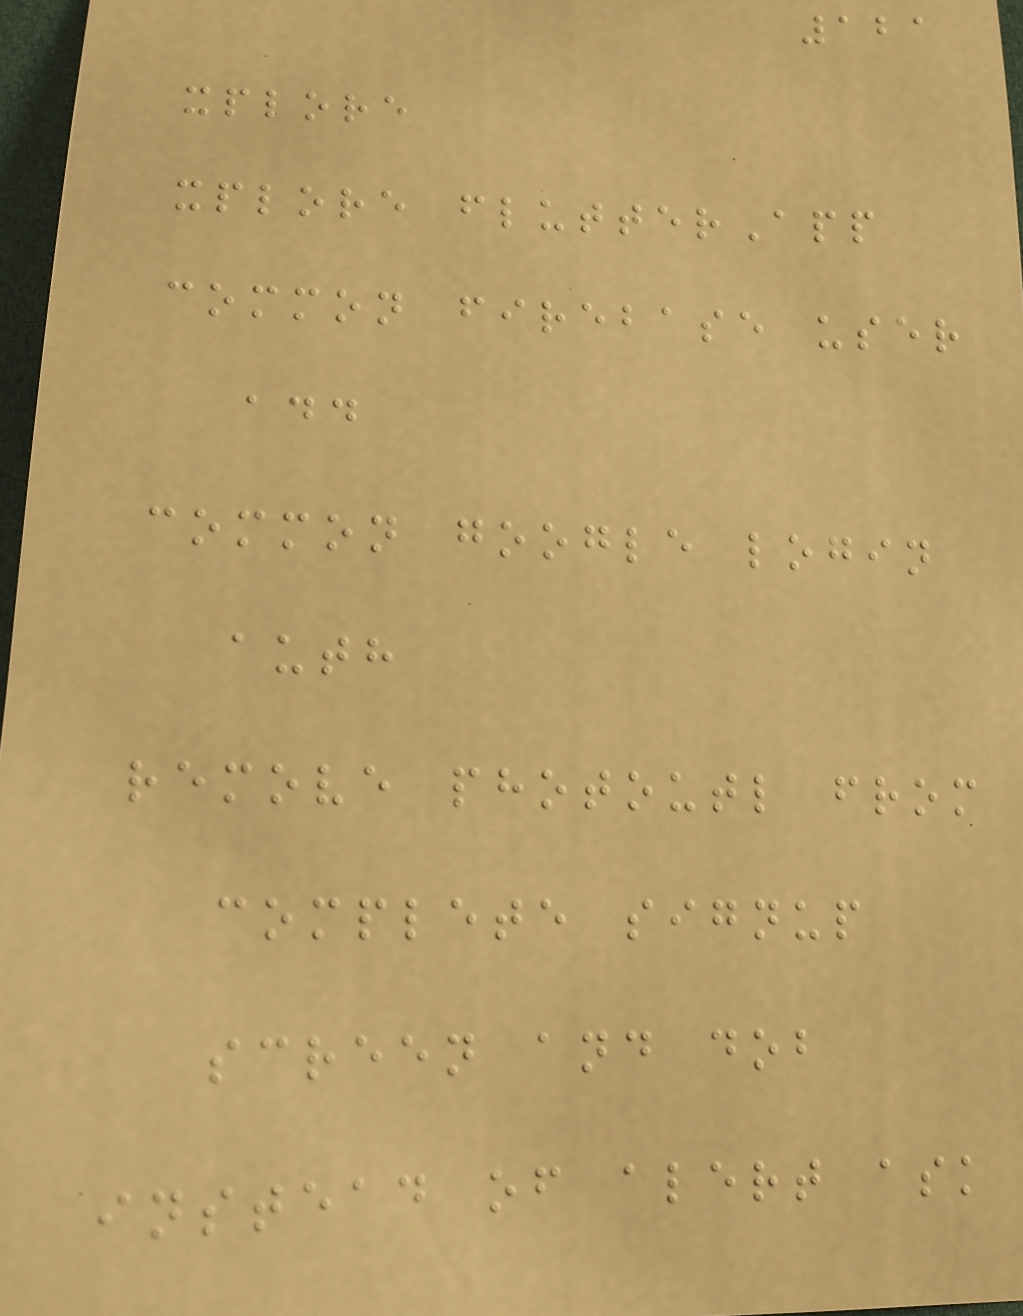121
xplore
xplore flutterApp
common firebase user
add
common google login
auth
remove photoutl from
complete signup
screen and dob
instead of alert ask
